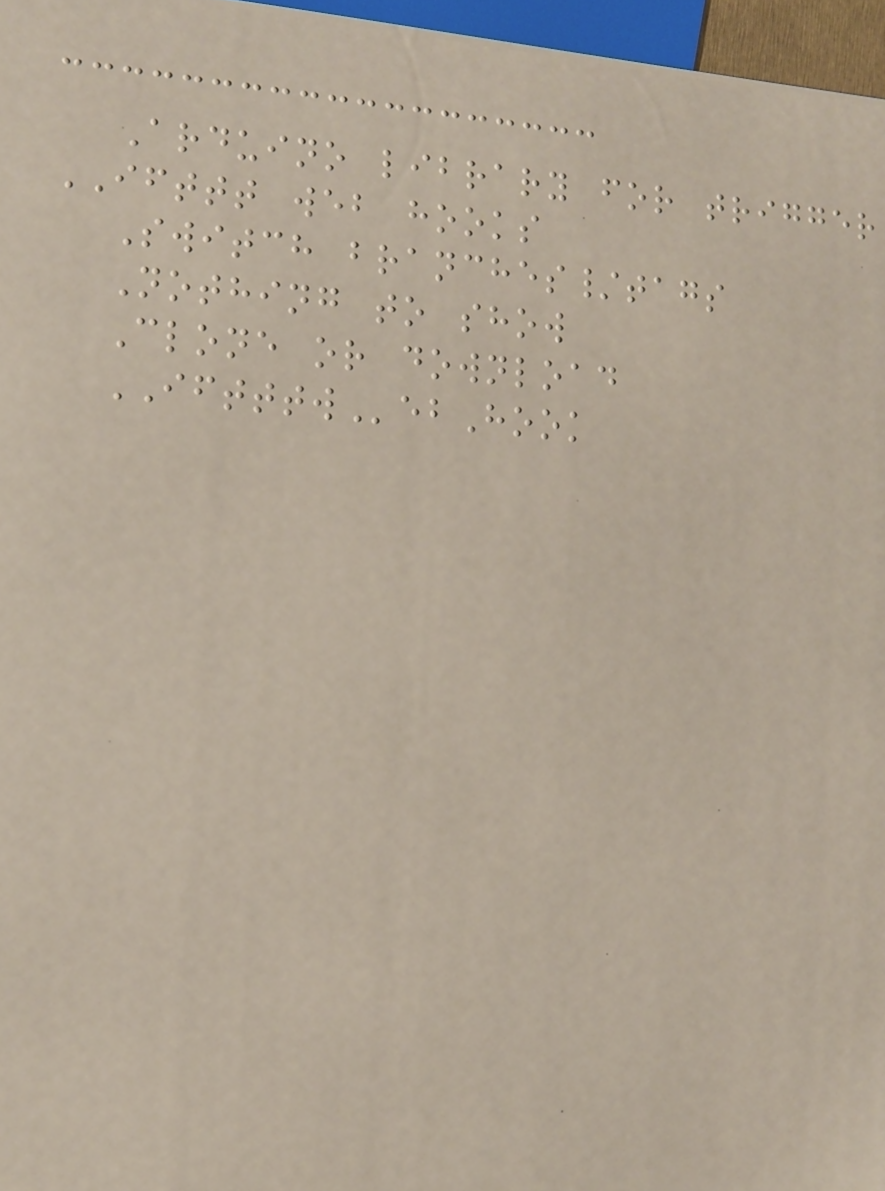Arduino library for trigger
IFTTT web hooks
Switch branches/tags
Nothing to show
Clone or download
IFTTTWebHook
